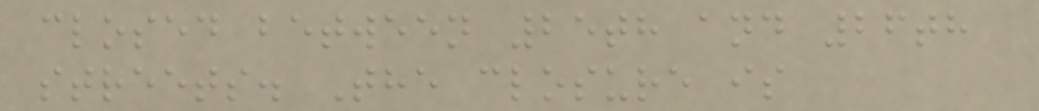closed between 25th and 26th
streets. The closure is
